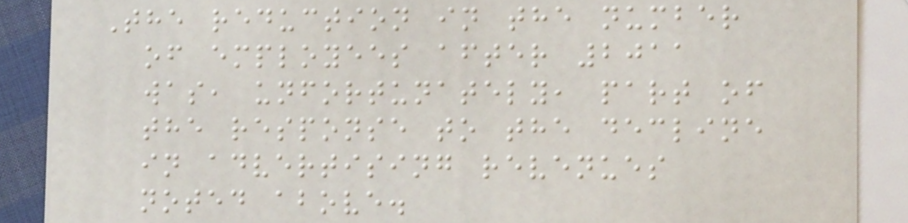The reduction in the number
of employees after 2011
was, unfortunately, part of
the response to the decline
in advertising revenues
noted above.
